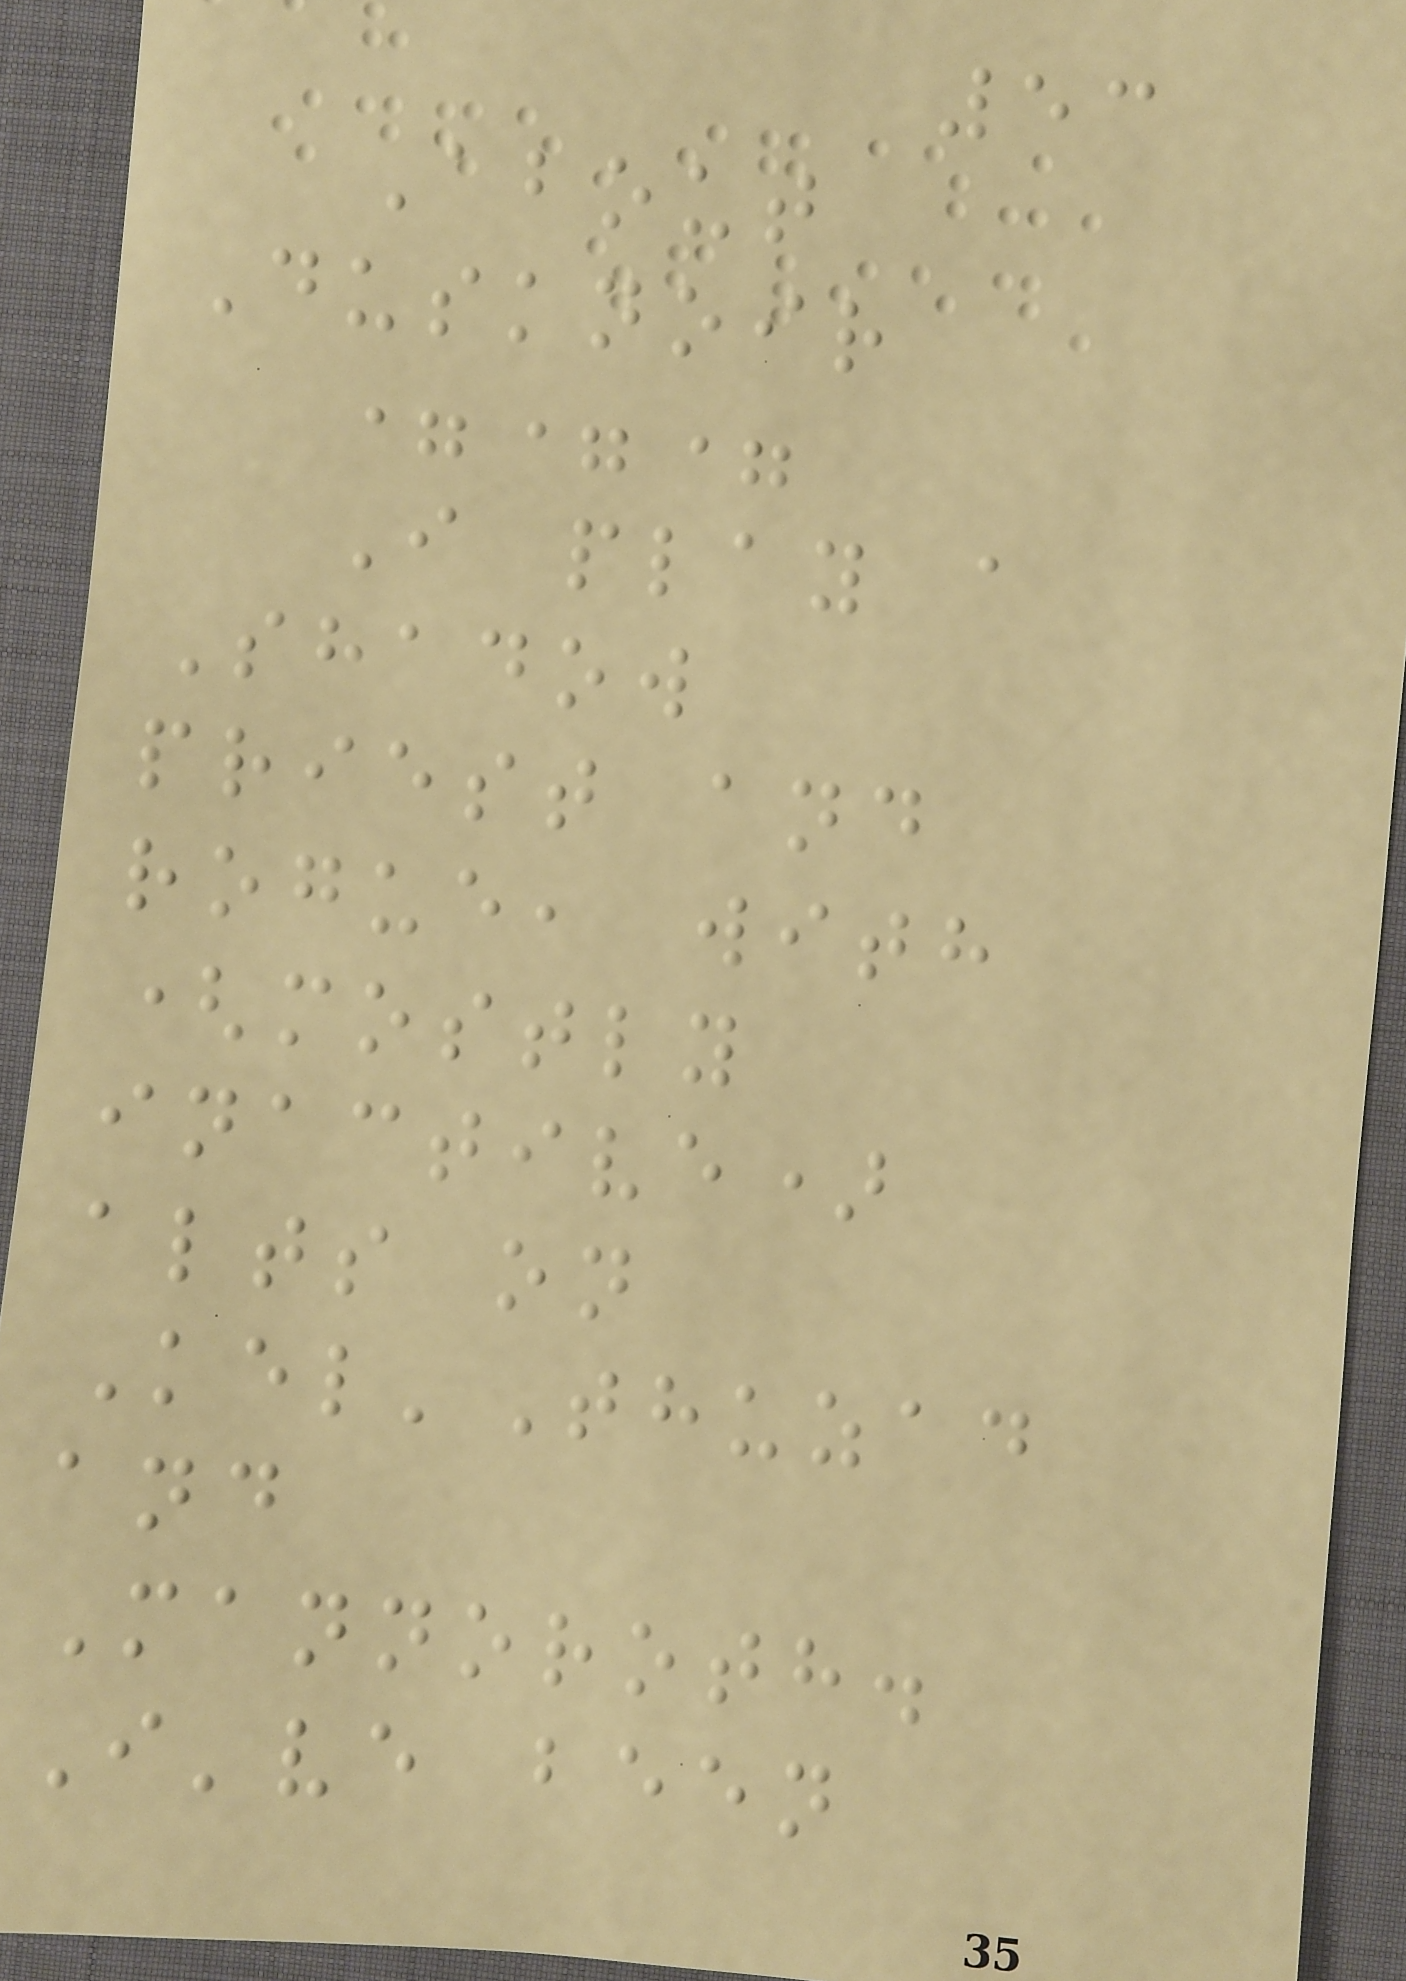53
About
Dusknoir
===
I play a
Shadow
priest and
rogue, with
(mostly
inactive)
alts on
Kel'Thuzad
and
Mannoroth.
I've been
